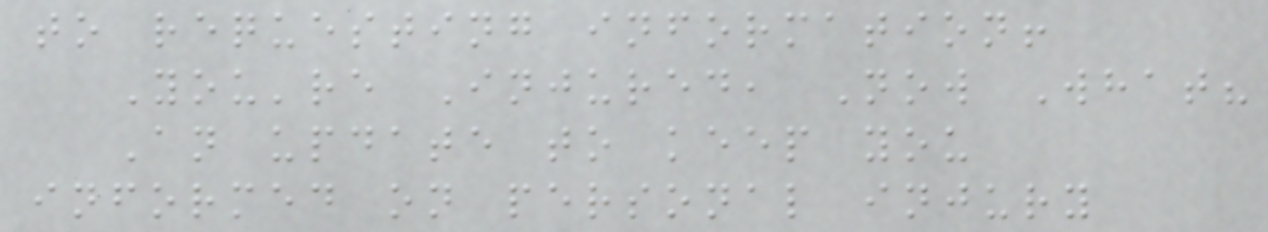to requesting information!
You're Injured, Now What?
An update to keep you
informed on personal injury
